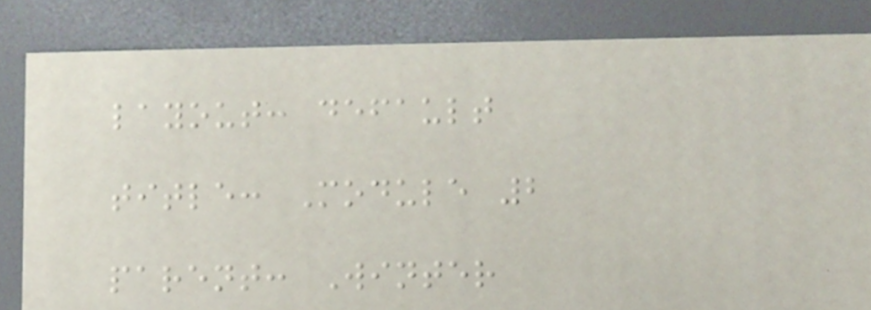layout: default
title: Module 2
parent: Winter
